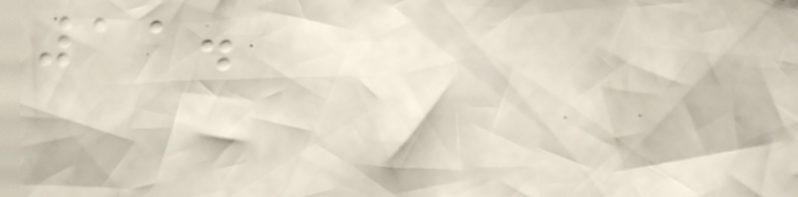11.
